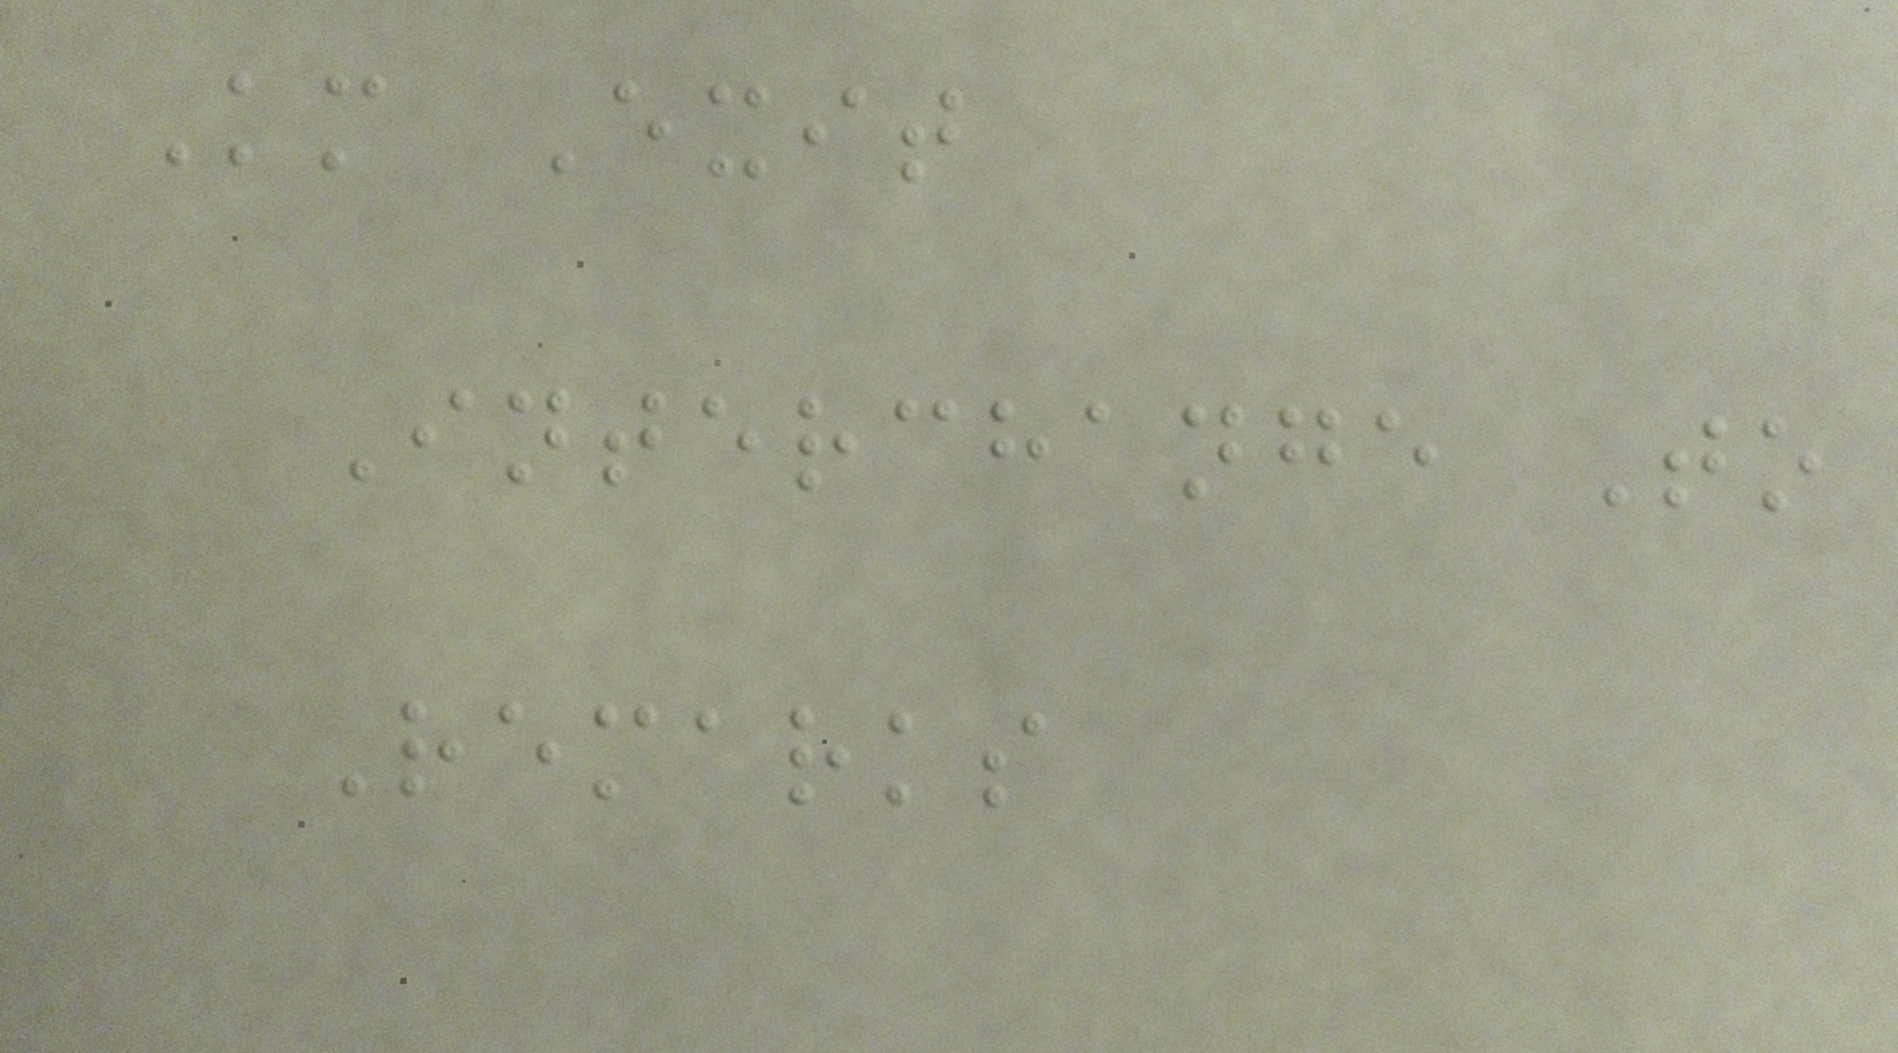Km Exit
Interchange To
Remarks
